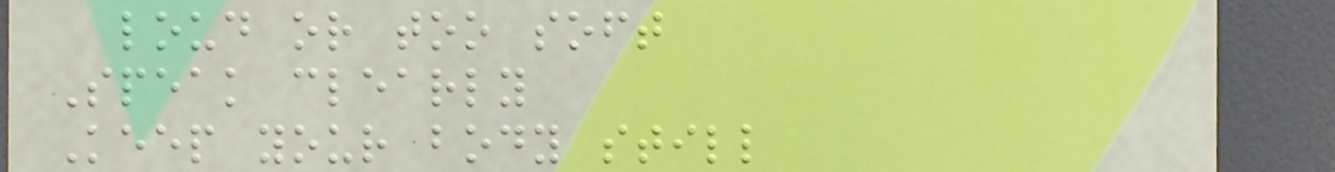loud or too soft
Speak clearly
Keep your body still
